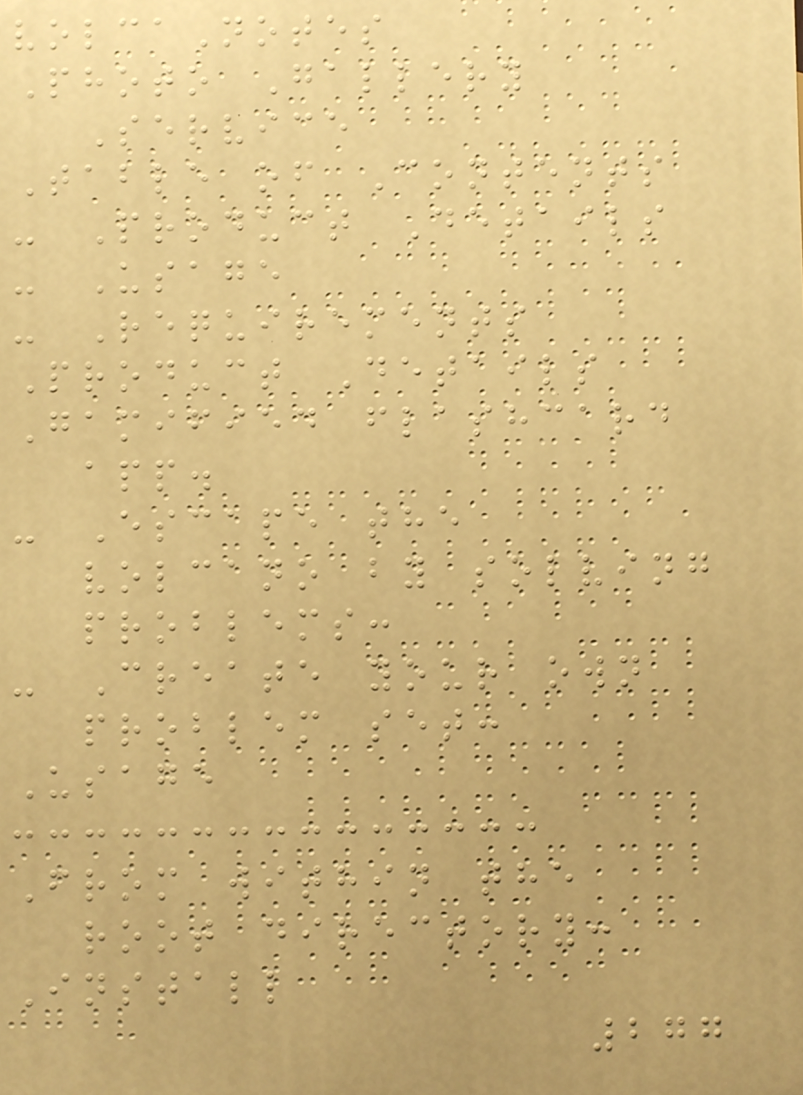volcaNotes
Photo Gallery
Service
Table of Contents
- Product Details
- Usage
- Requirements
Product Details
Gamified flashcard
app.
- Escape the
volcano by solving
problems:
- Create your own
problem set:
Usage
From within the
root directory:
Install
277
